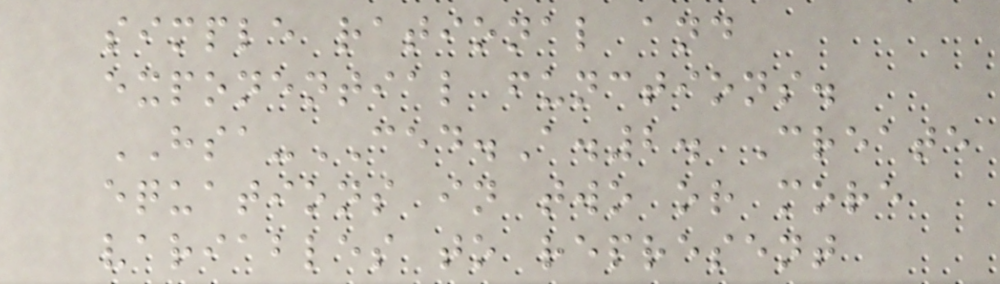simple rational and
exponential functions.
HSA-CED.A.2. Create
equations in two or more
variables to represent
